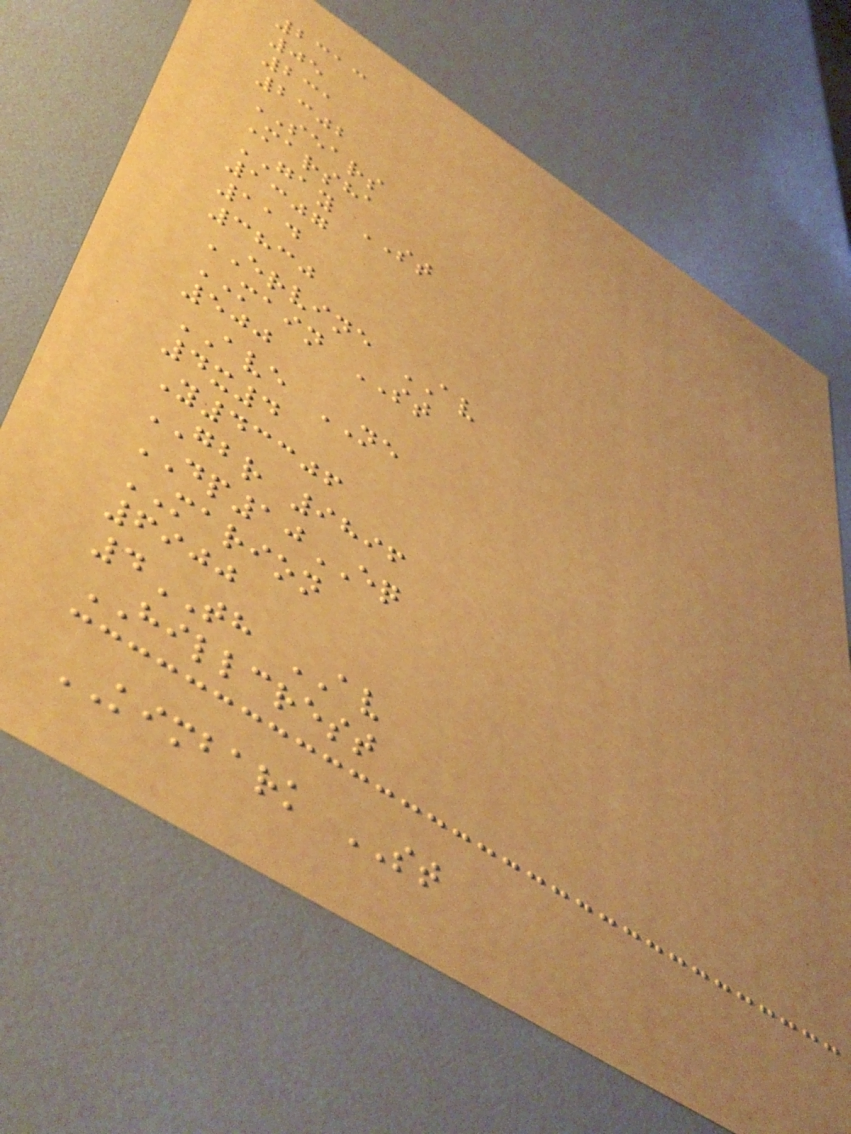2313
05
231
2302
SEARS
Marsha
GAY ST
1307
114
3830
ERVINE AV
MAIN ST
500
AVE NE
4x4
Y43306
GBR 9896
DP10EQ
MARION
6900
4TH AV
HILLCREST
KIMBARK ST
